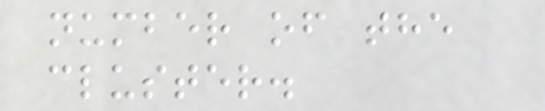number of the
cluster.
